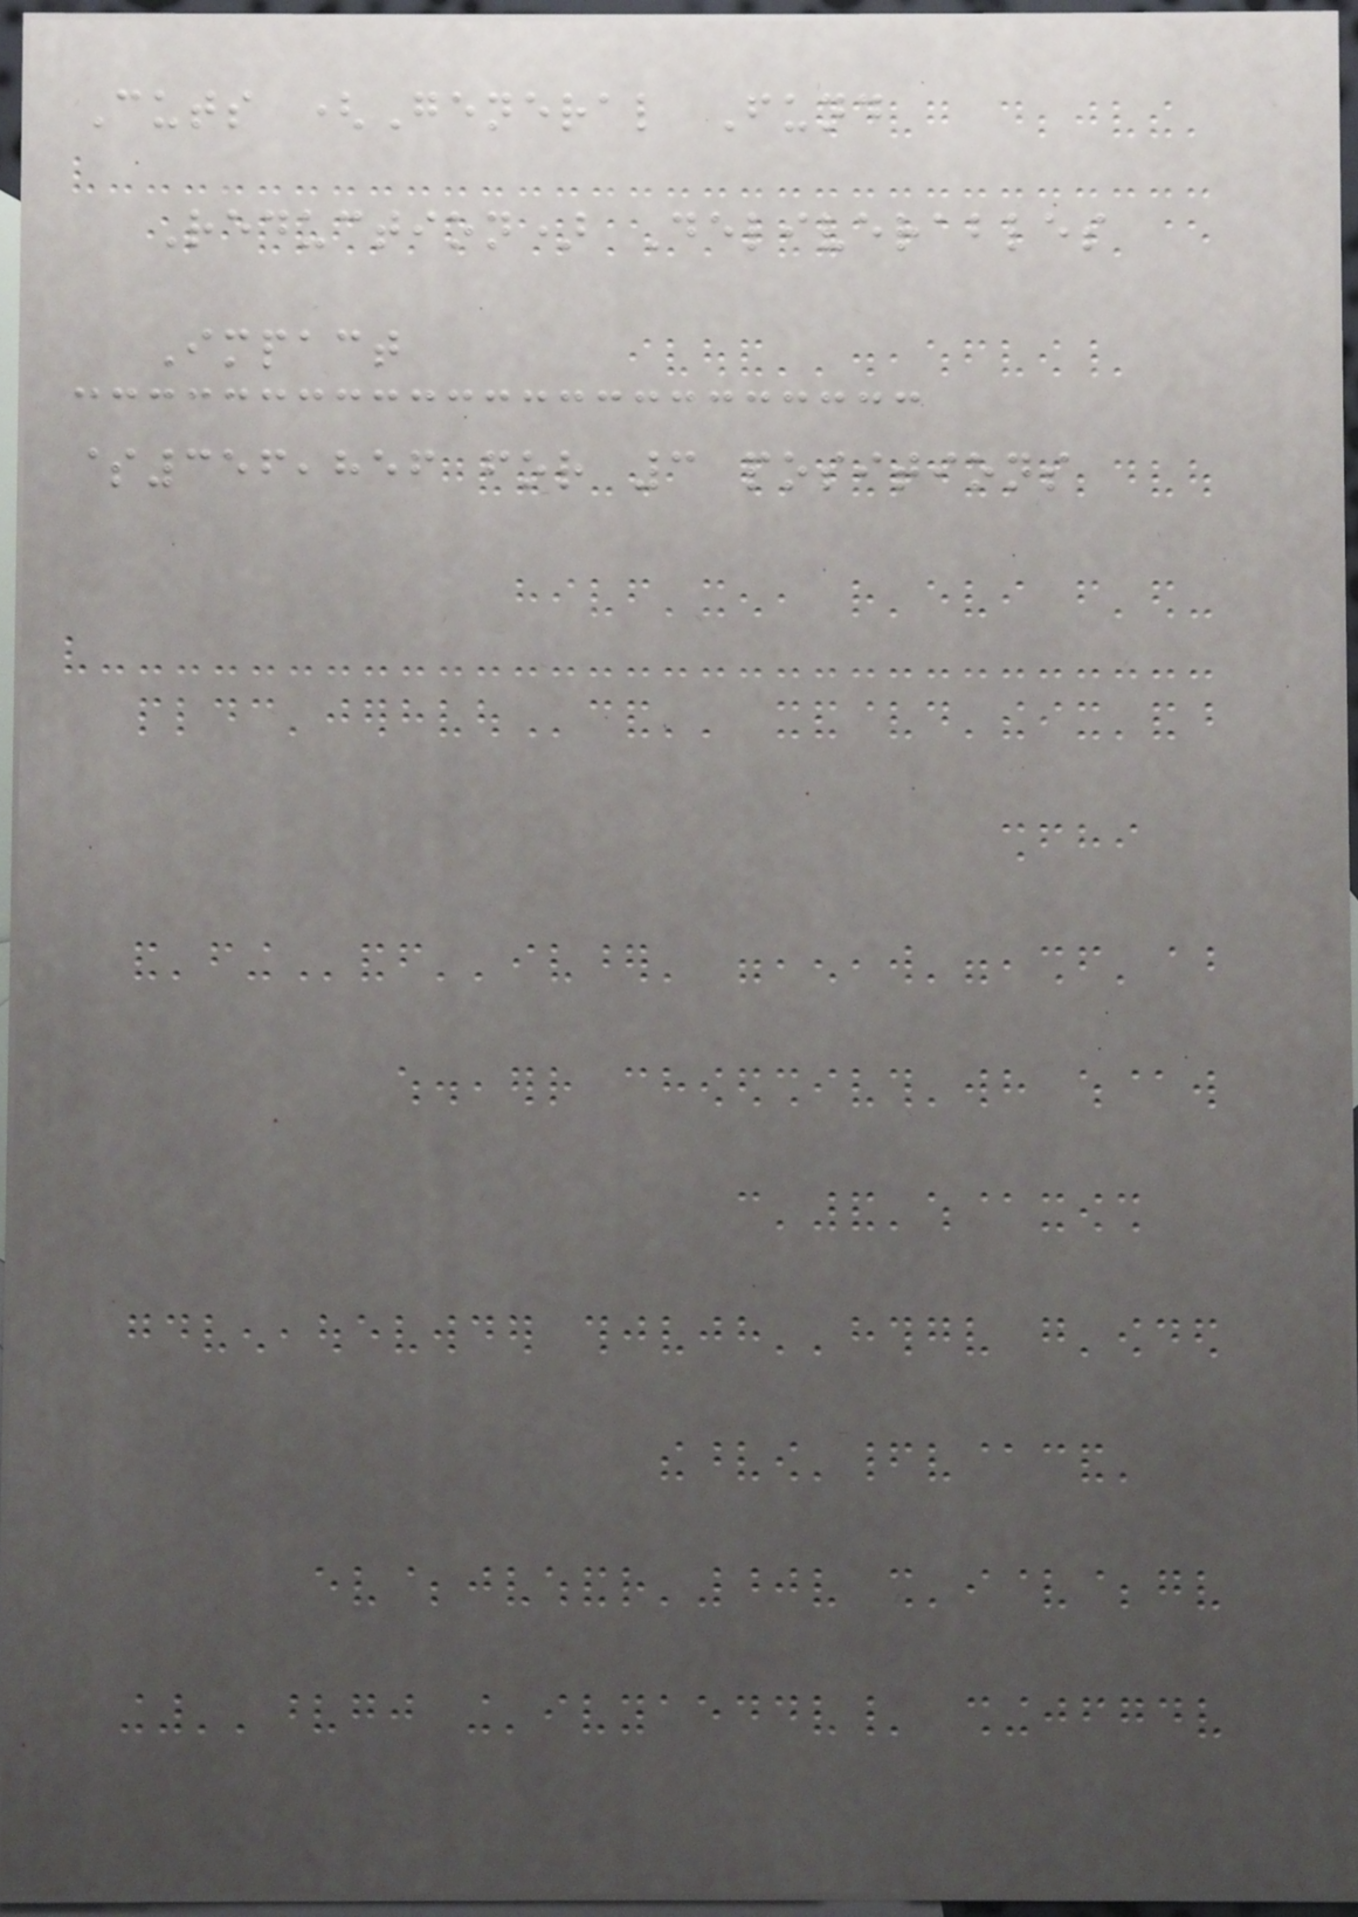Cuts (General Fund
Reduction) Deliverables
Impact
$356,856 for 3 positions
